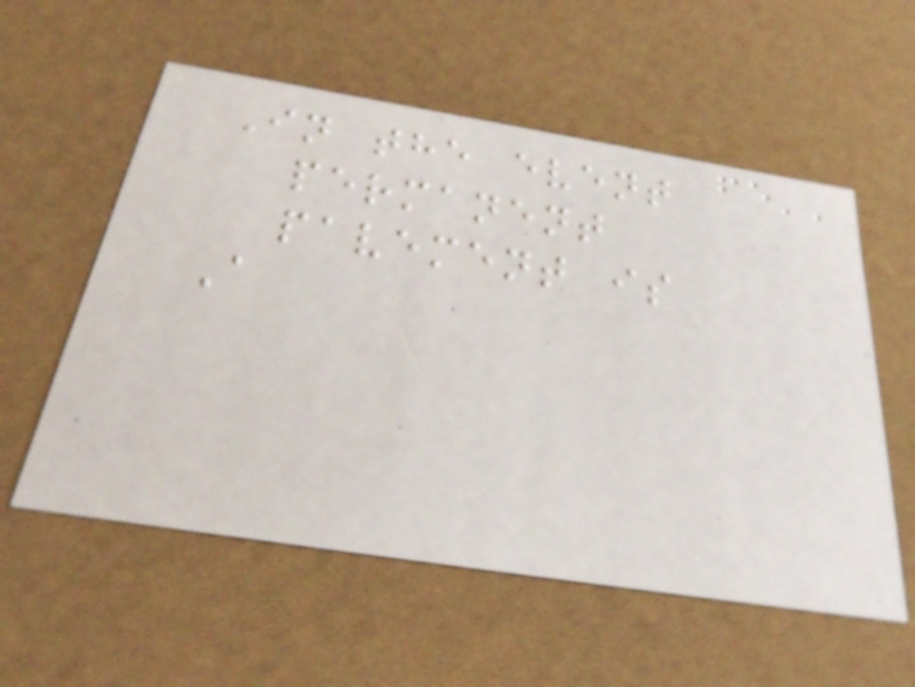In the event
permanent
pavement is
A
